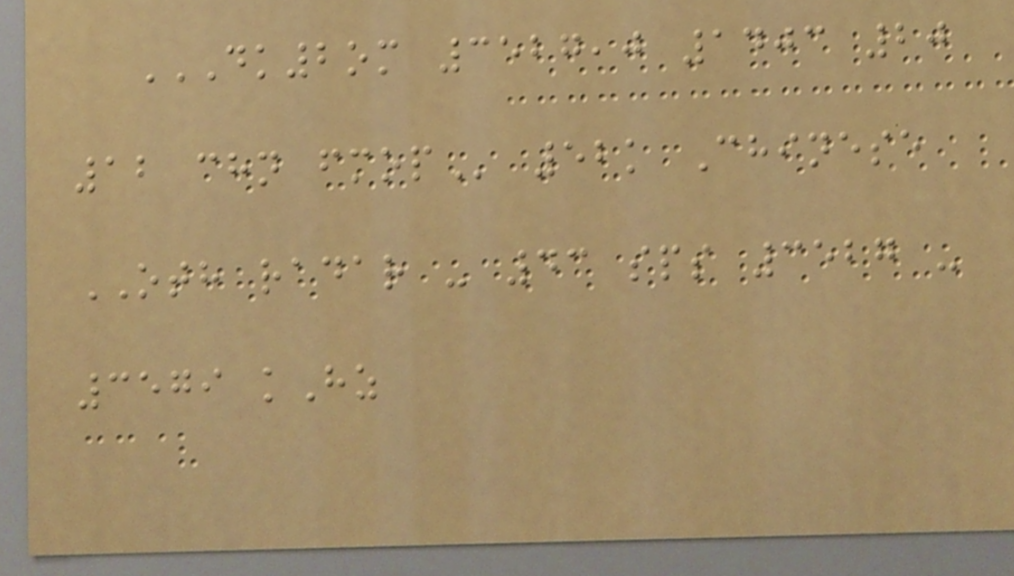DK2OM 3527,0 1403 20
12 CHN FMOP 52k Chinese
OTH radar - 43 sps 3527 -
3579 kHz
